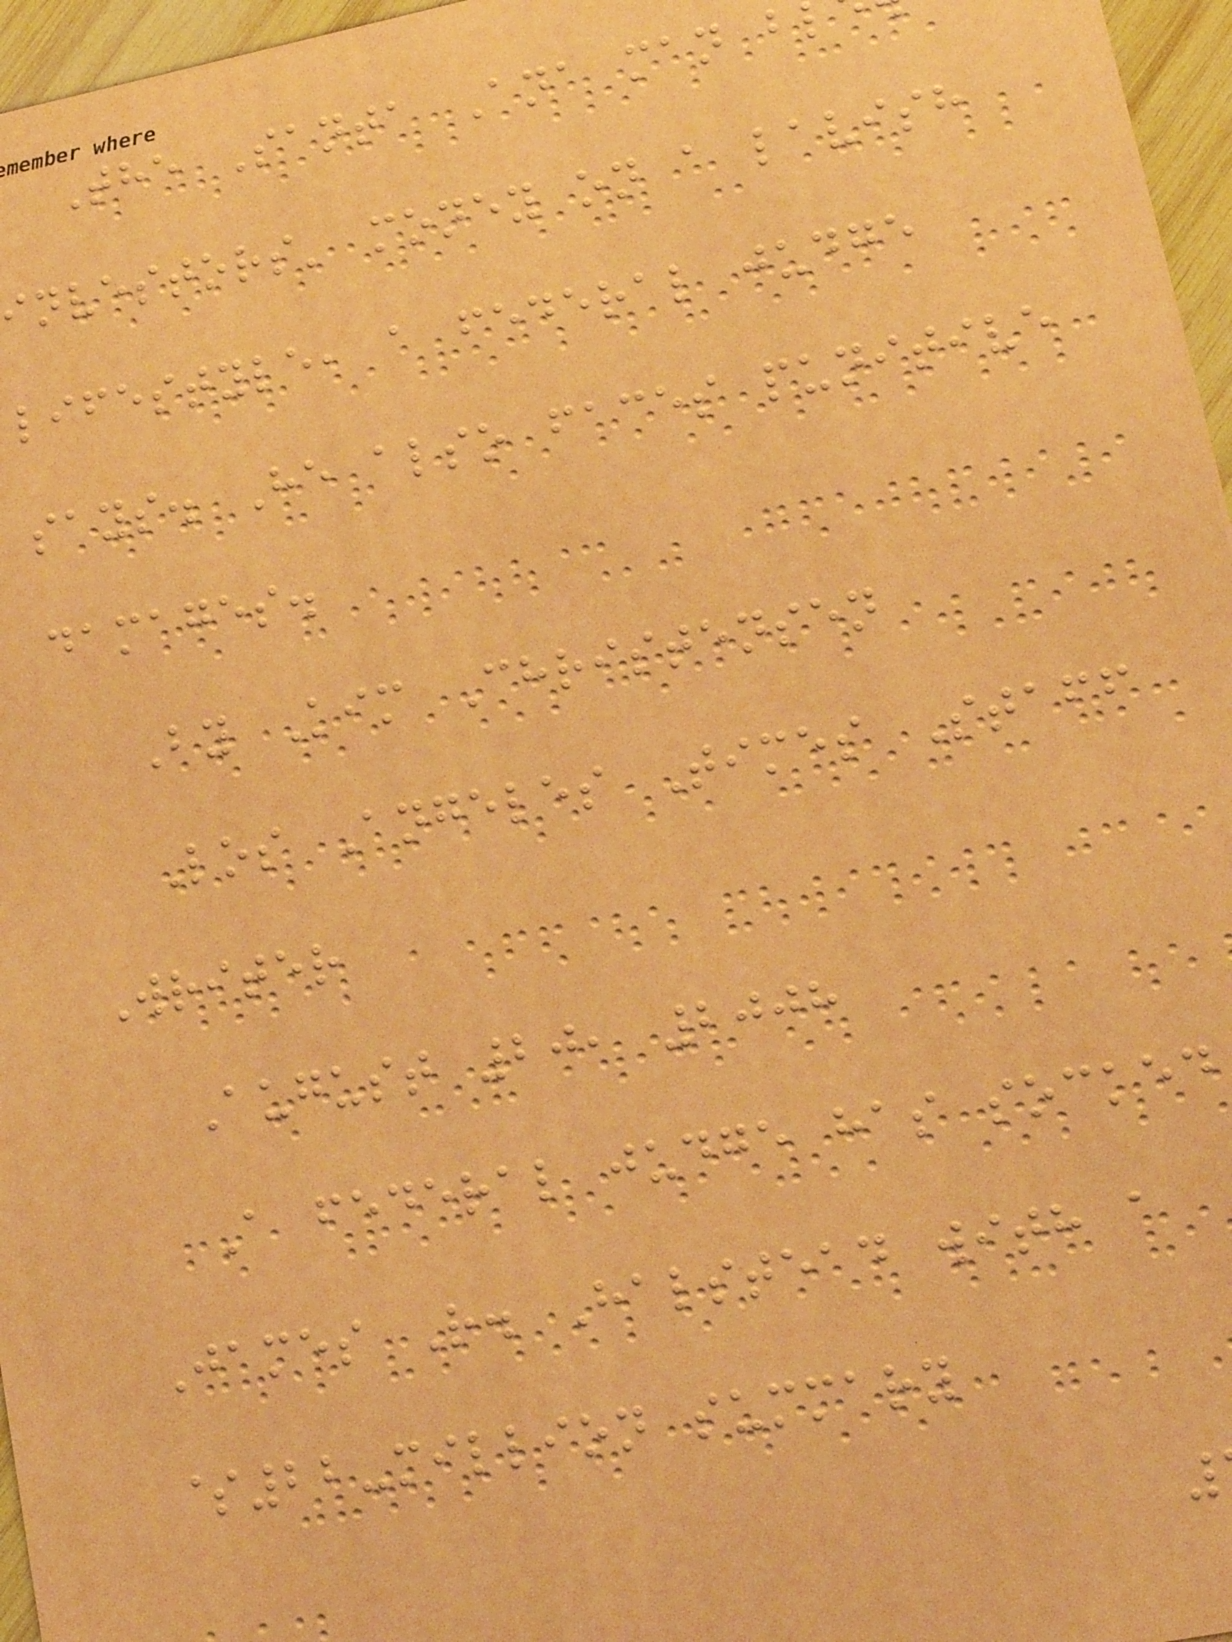The Santa Ana man b
investors' money on a lavish
lifestyle, a federal judge
says. He also faces punitive
damages.
By Kim Christensen
Los Angeles Times Staff
Writer
August 20, 2008
A federal judge has socked
James R. Halstead with a
$22-million summary
